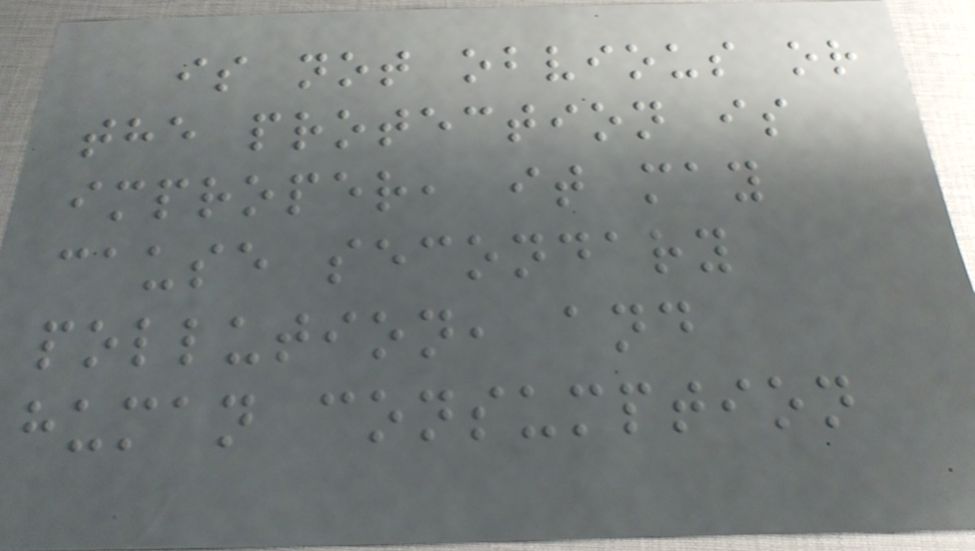is not obvious or
the protection is
improper, it may
cause secondary
pollution, and
human consumption
